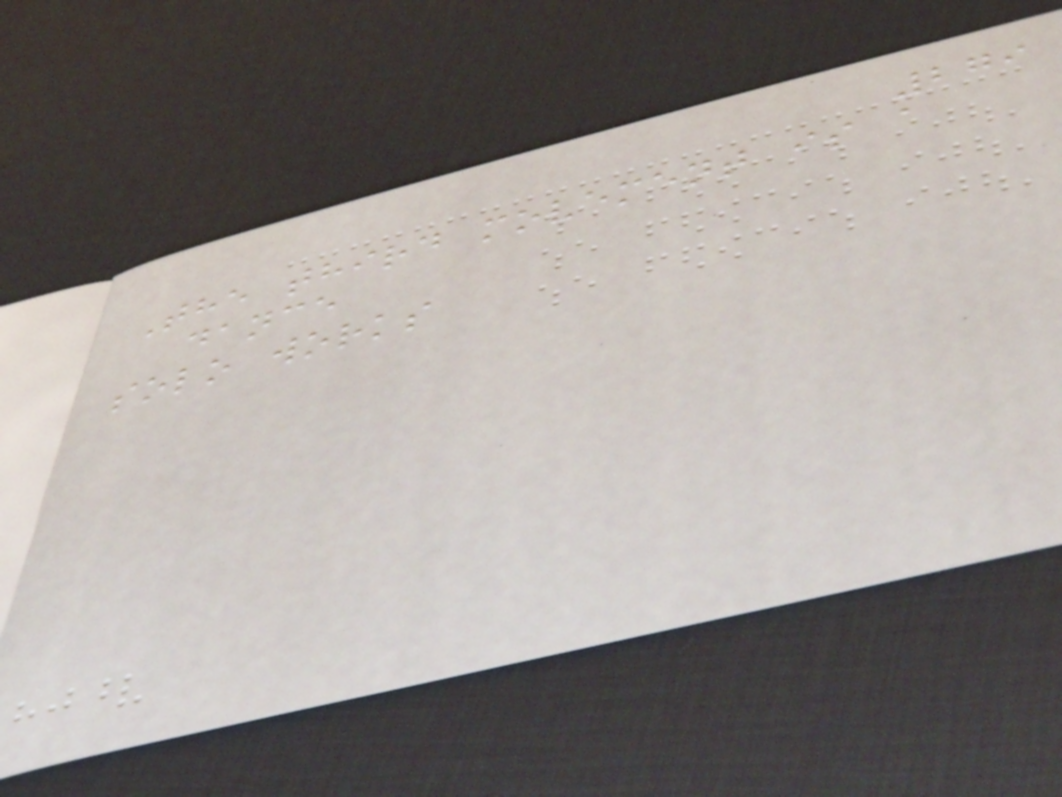279
The third movement is a
dance
solo works
